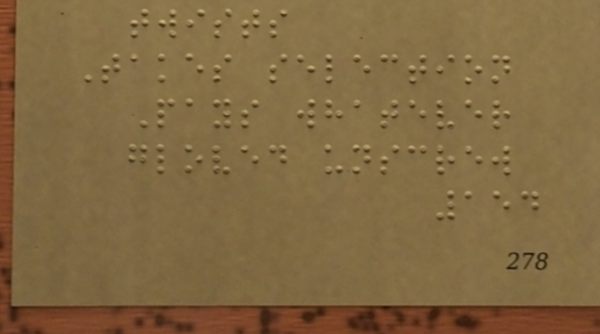twists
Takes selection
Pays whatever
gloved unscrew
154
